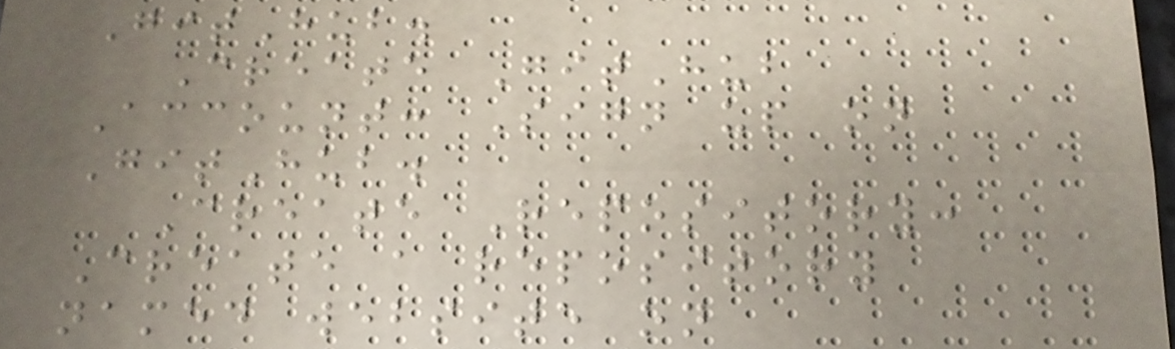GitHub.
Create GitHub
Account: Sign up on
GitHub.
Create Repository:
Create a repository
named website on
